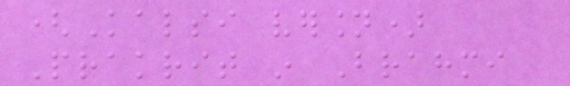(Kalsi version)
Prakrit in Brahmi
